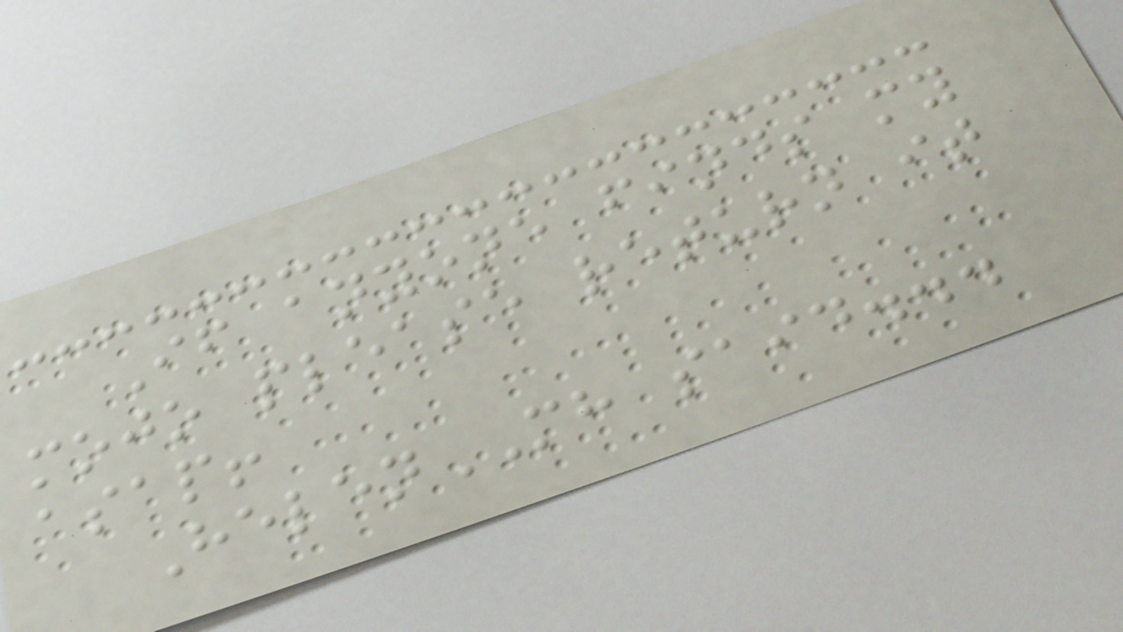If anyone finds my
mojo please return it
asap!
HelenMH said...
